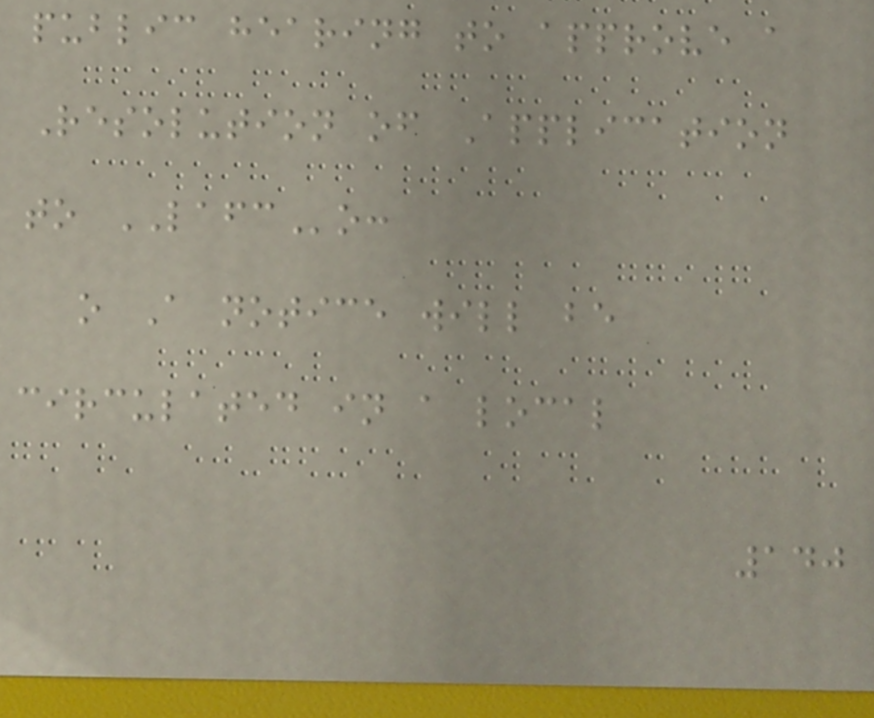public hearing to approve a
Resolution of Application
to LAFCo:
o A notice will be
circulated in a local
140
